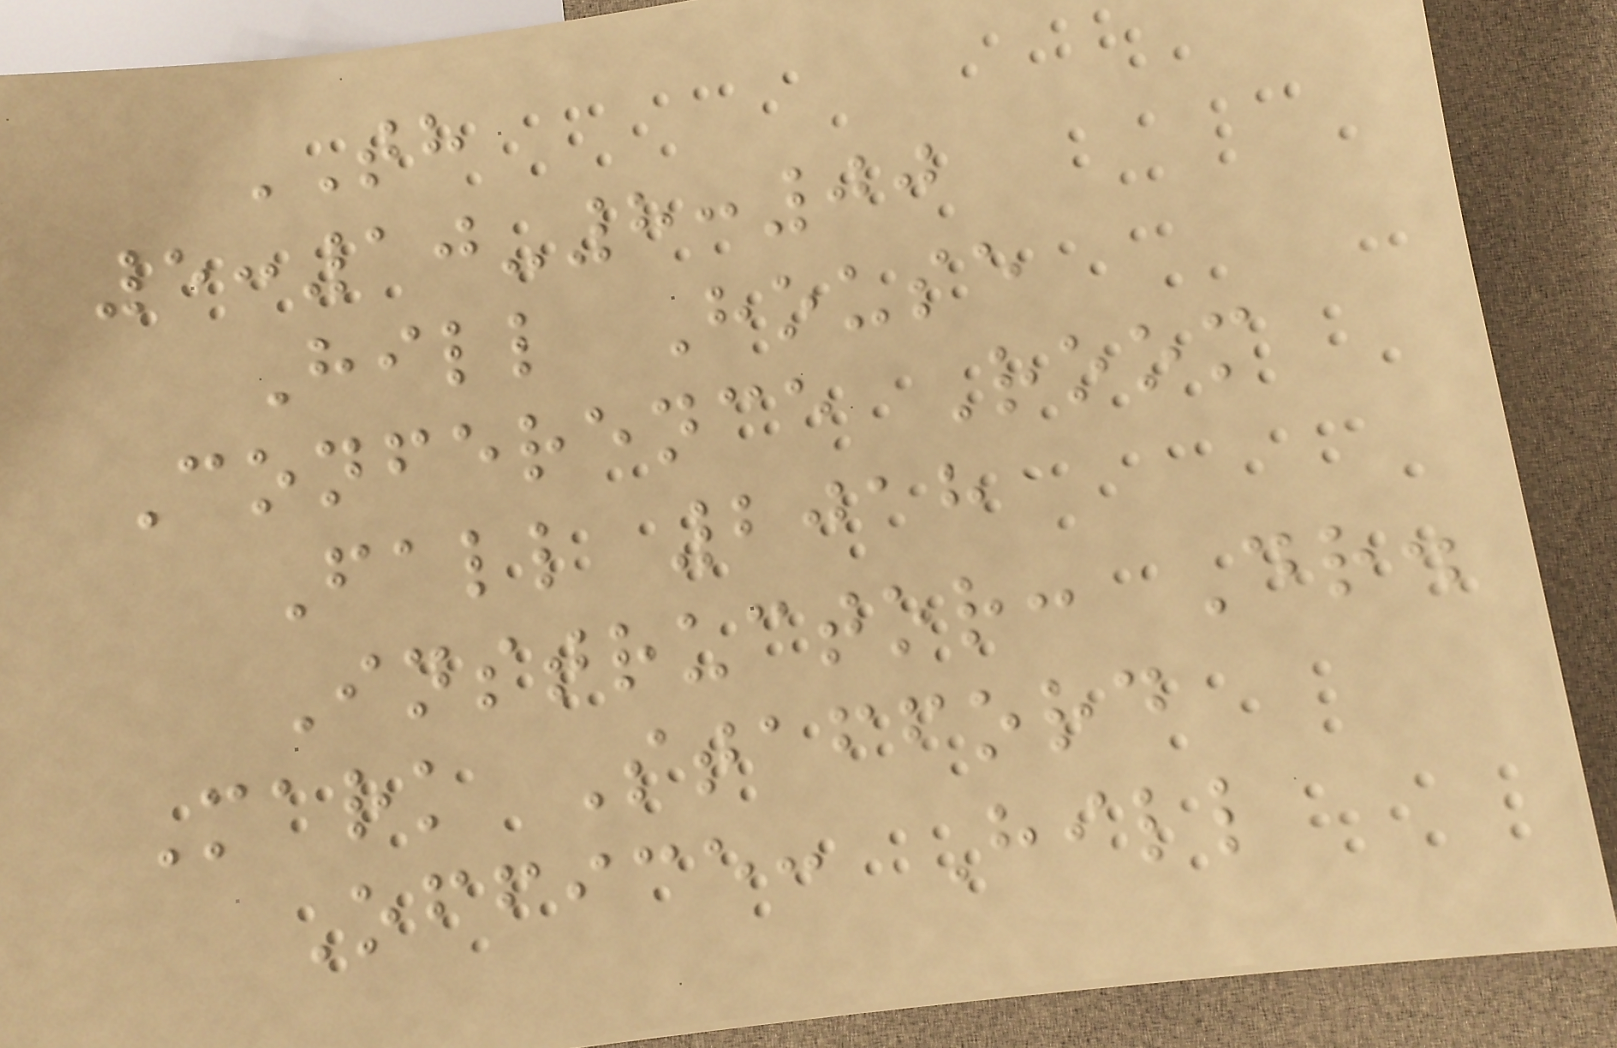TH
5:10-8:00
Hill House
Conference Room
Fall 2018
Instructor: Dr.
Mark Stafford
Office: Hill
